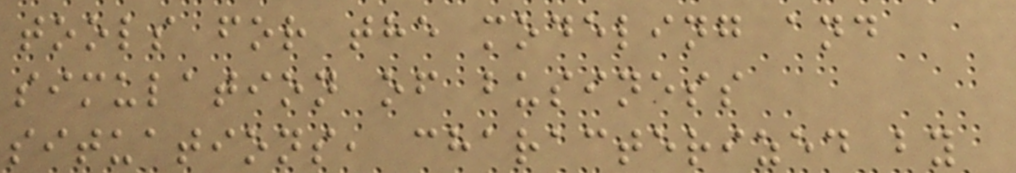tools for the modeling and
simulation of business
situations, characterized by
